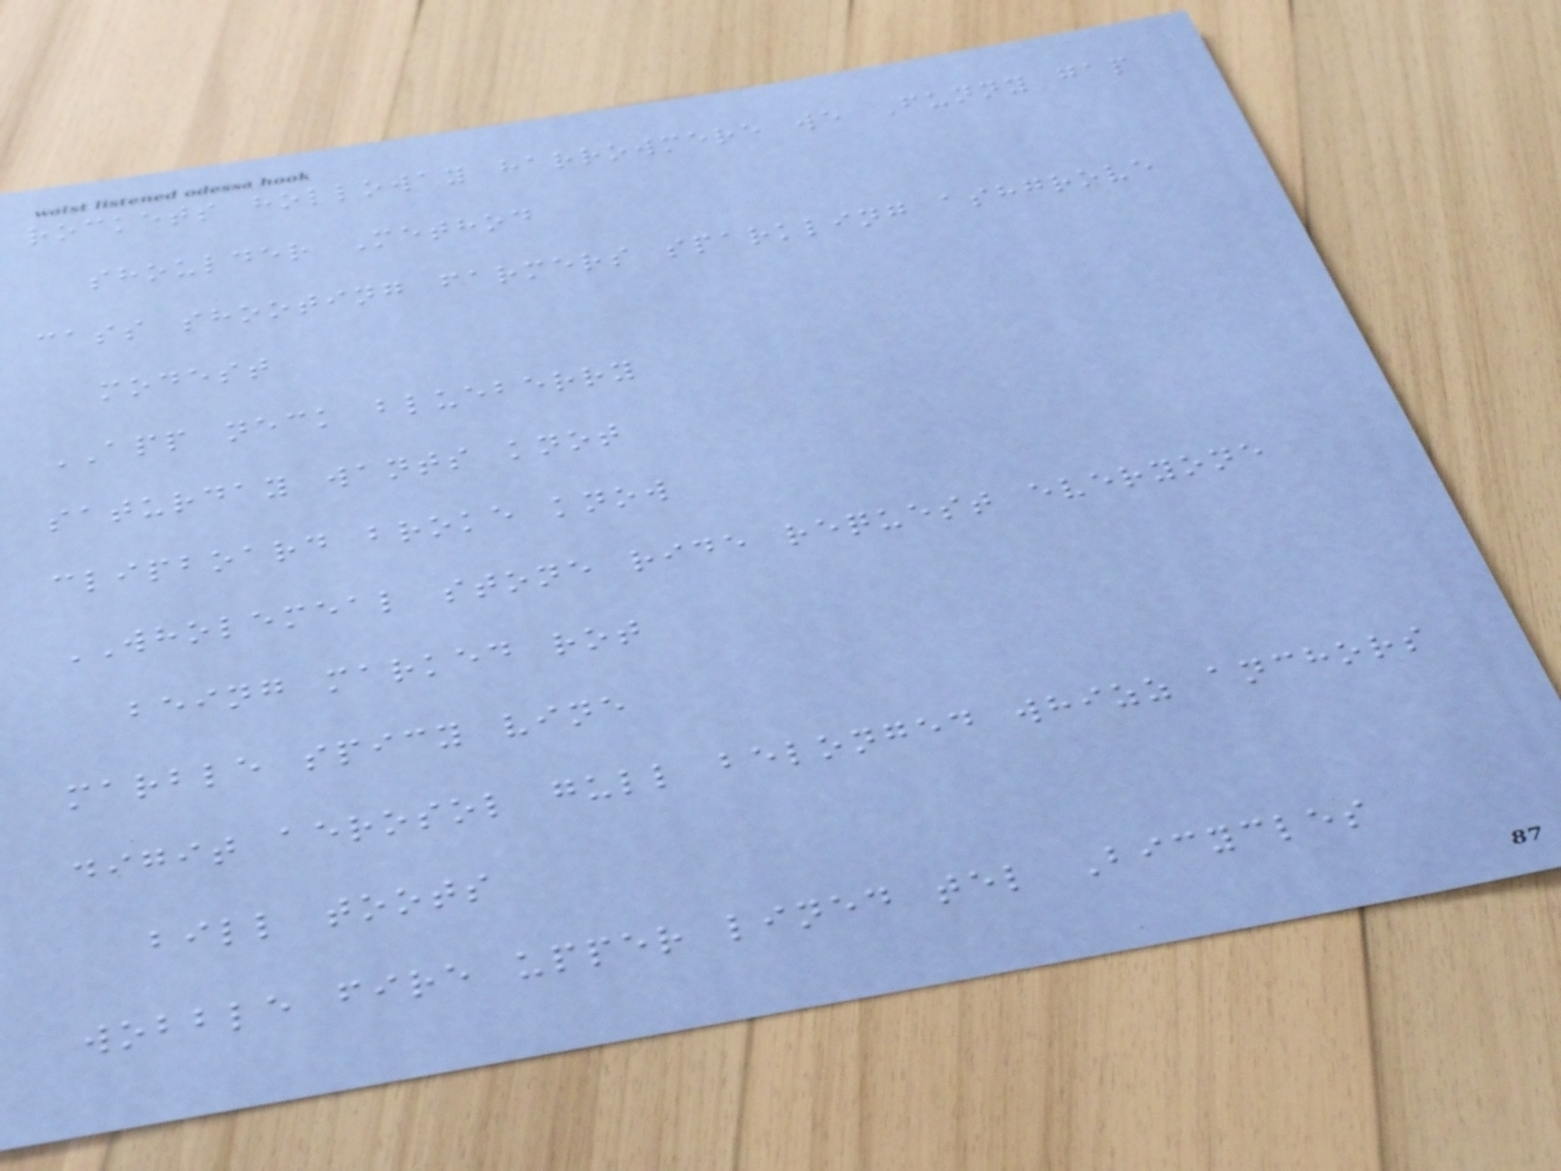rockets holloway harrowmere we Funny gap
shoulder Method
cass shooting farmers sparkling ashgrove
modest
APP neck blueberry
saturday wants knot
clipboard broke know
WHOLEMEAL stone ride request everyone
being marked rot
marble spicy vine
digit aerosol gull belonged whizz anchors
bill toots
wobble fire upper lined tel Bicycles
